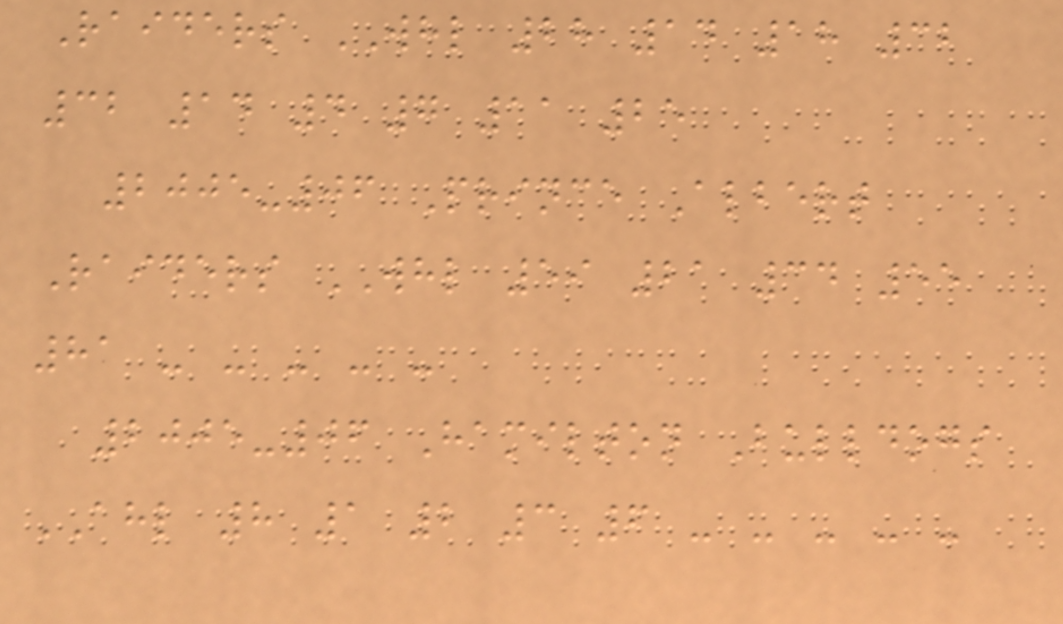Raiders WHL 28 14 18 32
32 14 4 7 11 25
2005-06 Prince Albert
Raiders WHL 59 21 34 55
81 - - - - -
2005-06 Hamilton Bulldogs
AHL 8 1 2 3 6 - - - - -
